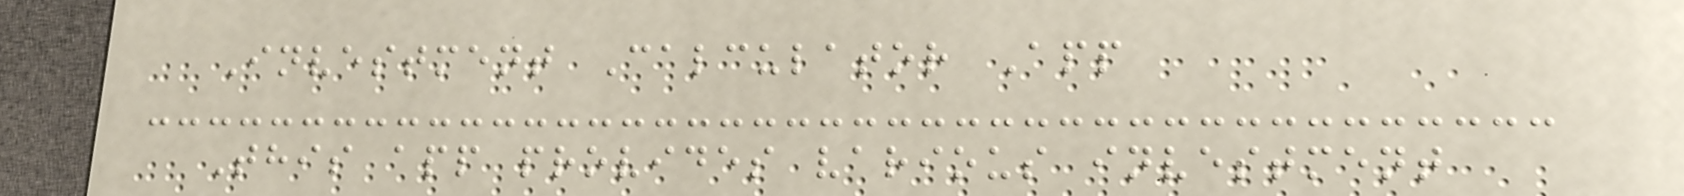Investment Calculator App
This app provides various investment
